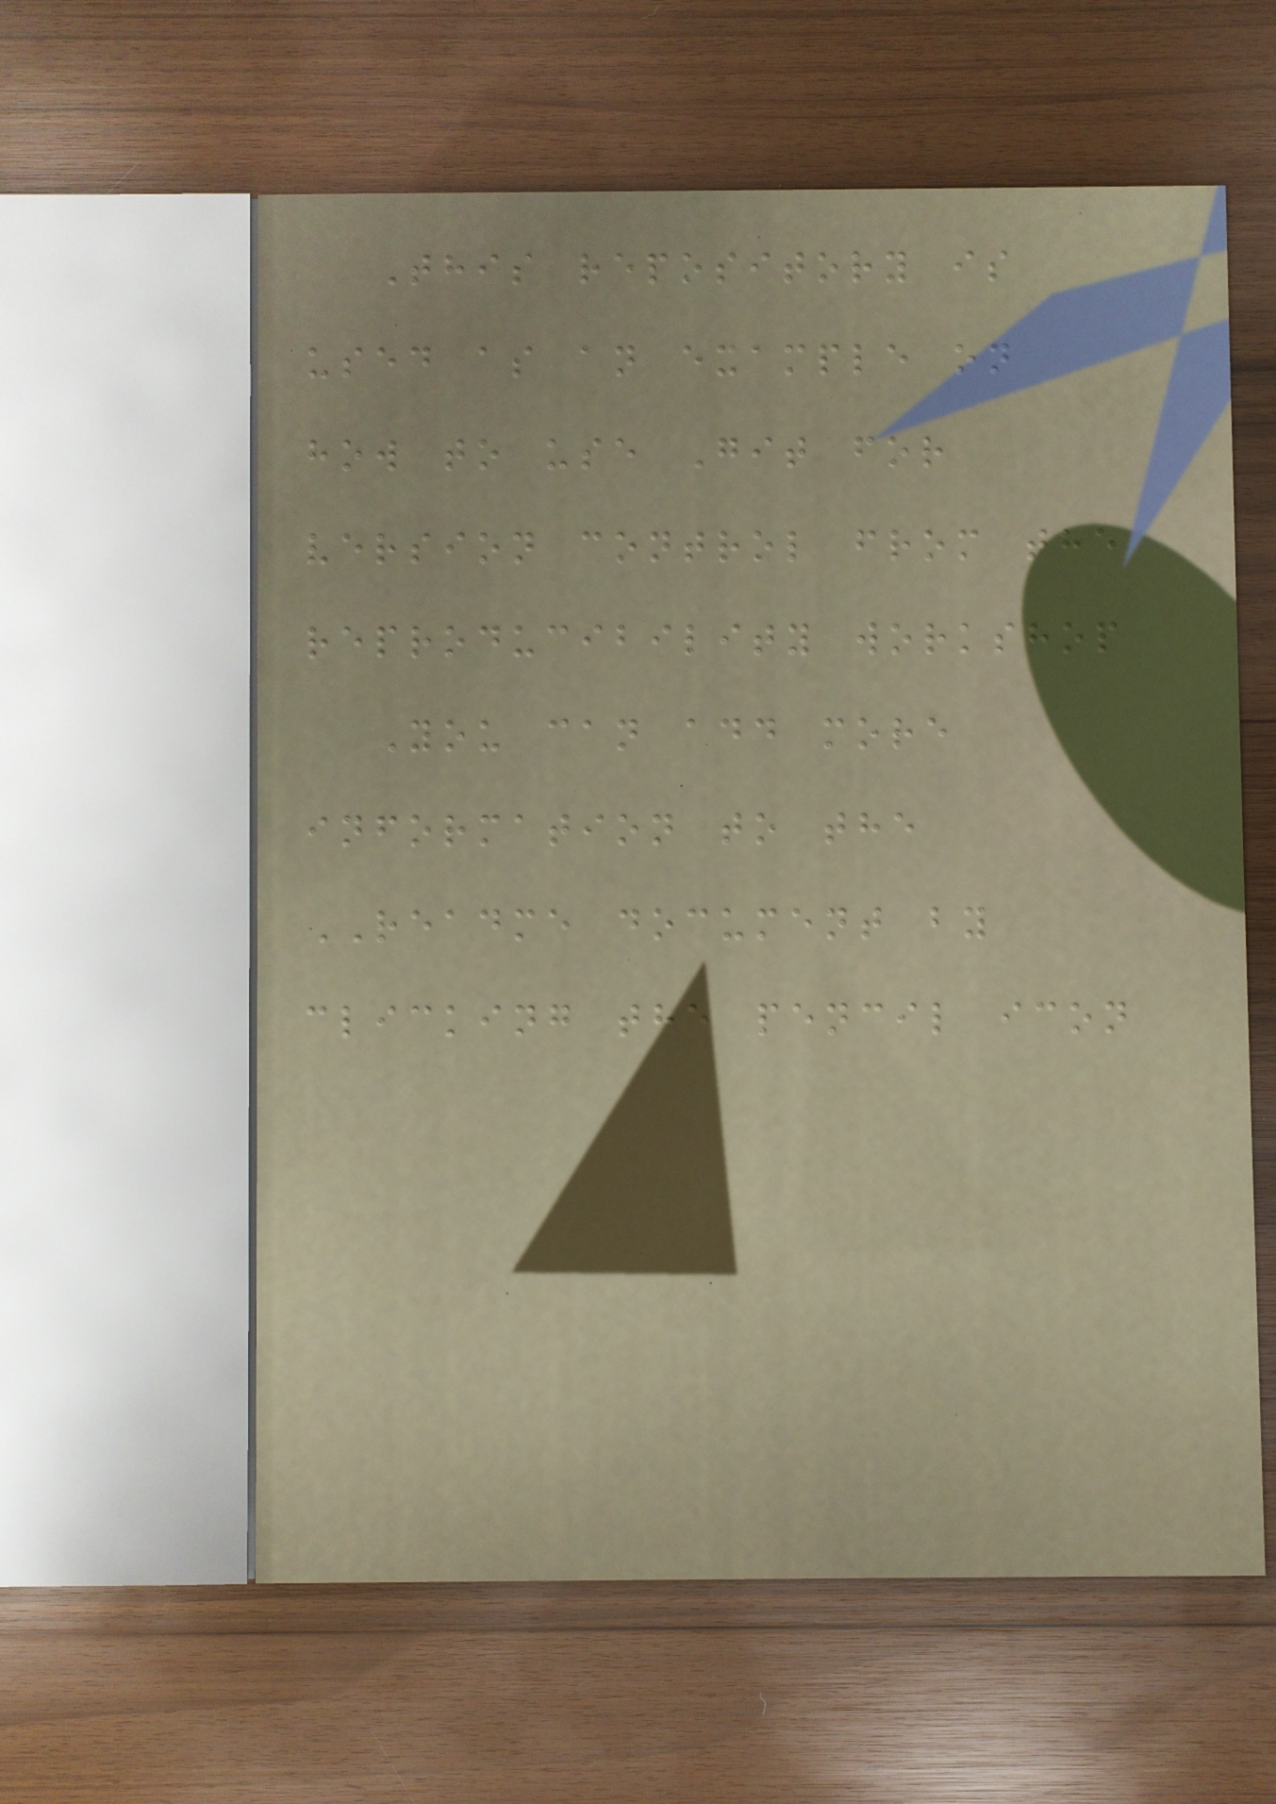This repository is
used as an example on
how to use Git for
version control from the
reproducibility workshop
You can add more
information to the
README document by
clicking the pencil icon
